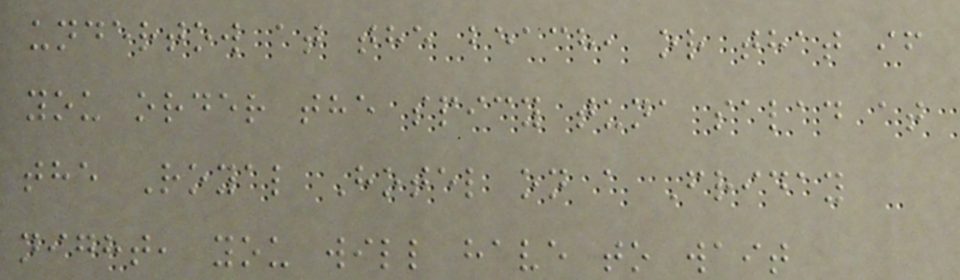undertow at the beach, or that if
you order the spicy tuna salad at
the Royal Hotel on a Friday
night, you will have to wait
